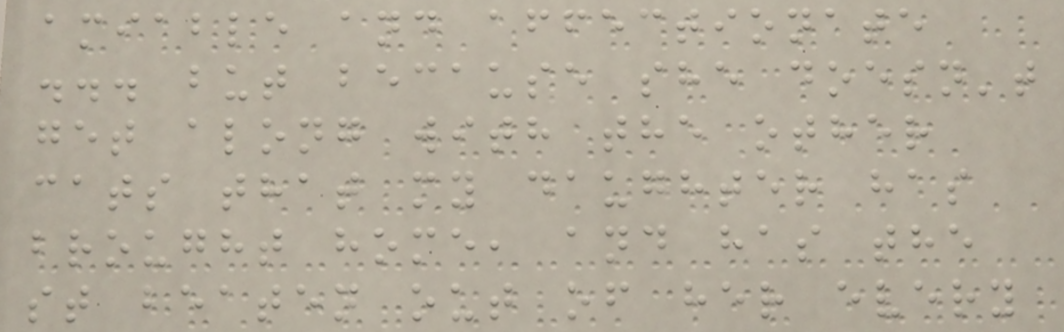amiable and affectionate
... but because she doesn't
get along with the other
cats that my daughter has
brought home, and has the
st beaten out of her every
